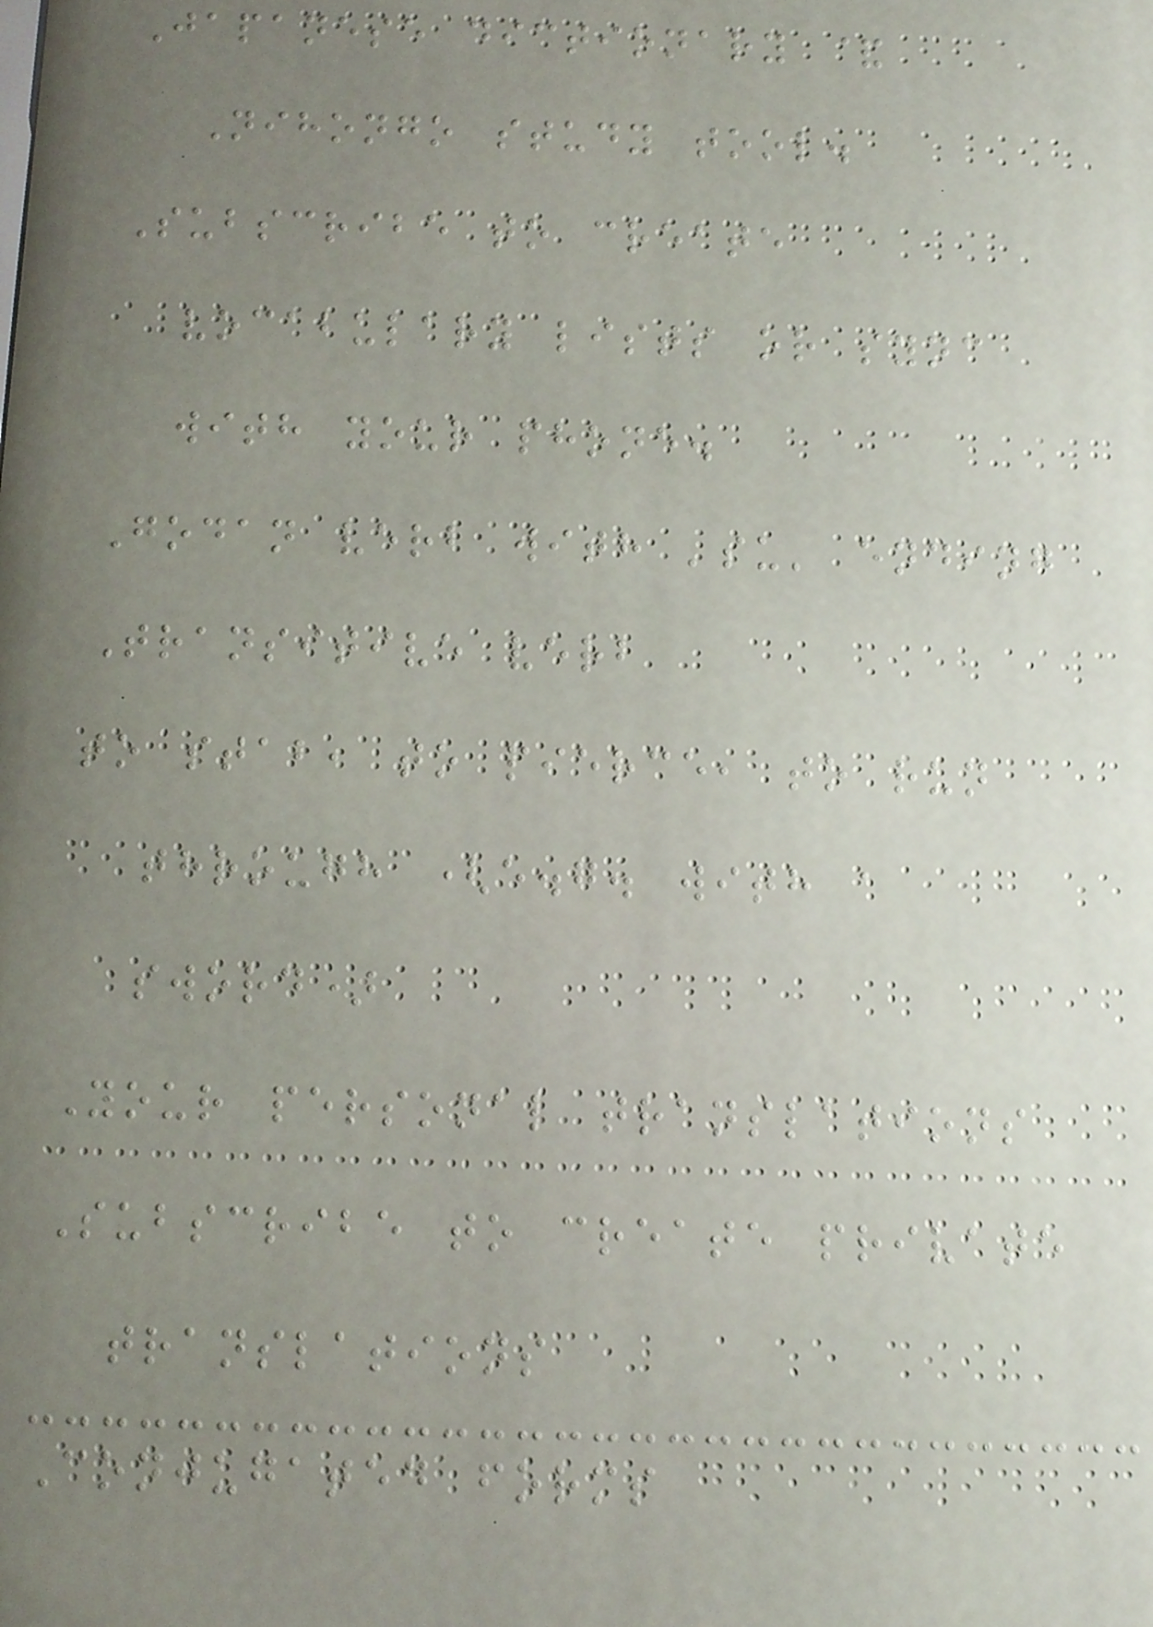Japanese dictionary &
Nihongo study tool.
Subscribe to create
vocabulary lists or sync
with your phone.
Godan verb with 'su' ending
Transitive verb
to stab, to pierce, to run
through (e.g. with a
sword)
Your personal translations
Subscribe to create private
translations
Conjugated forms
